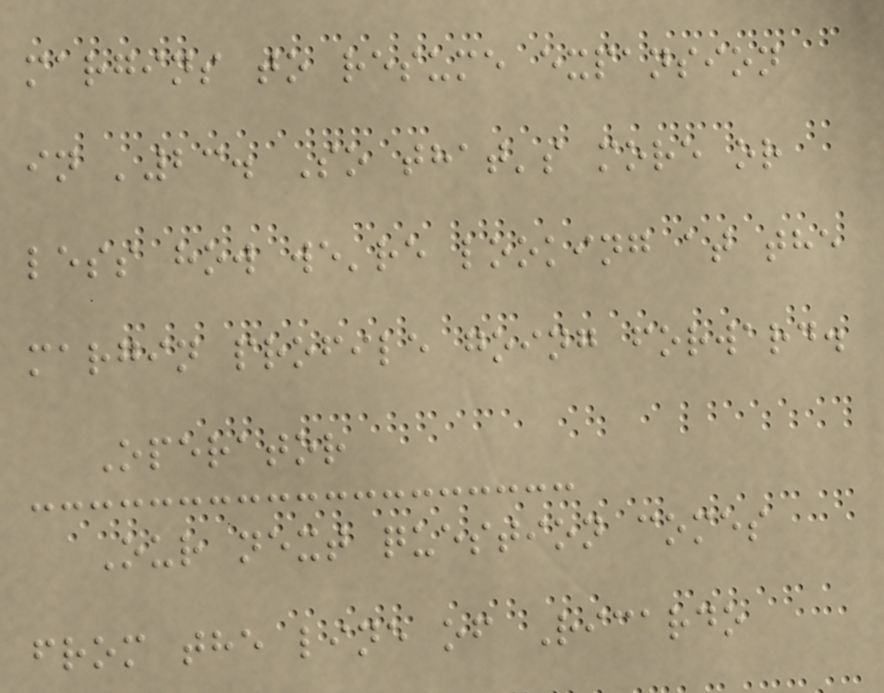margins to resume expansion
in '23. So that's more or
less how we're looking at the
margin profile going forward.
Operator
Our next question comes
from the line of Ricardo
